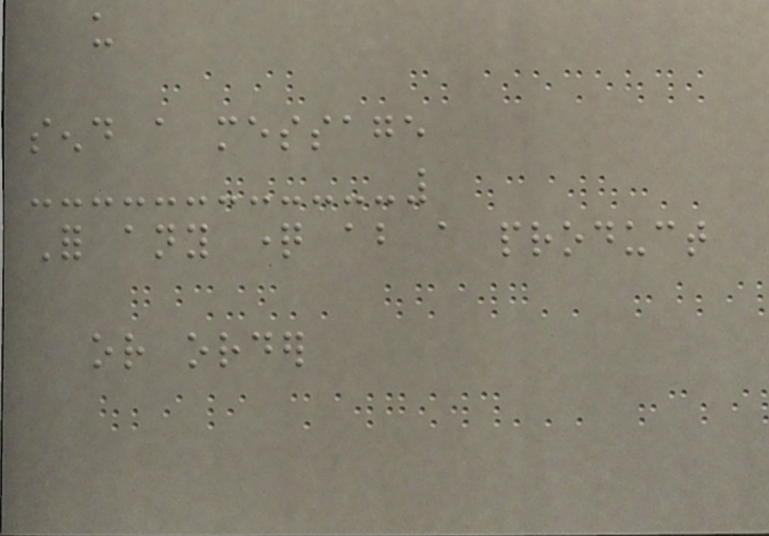us
send a message
For any question about a product
or order
